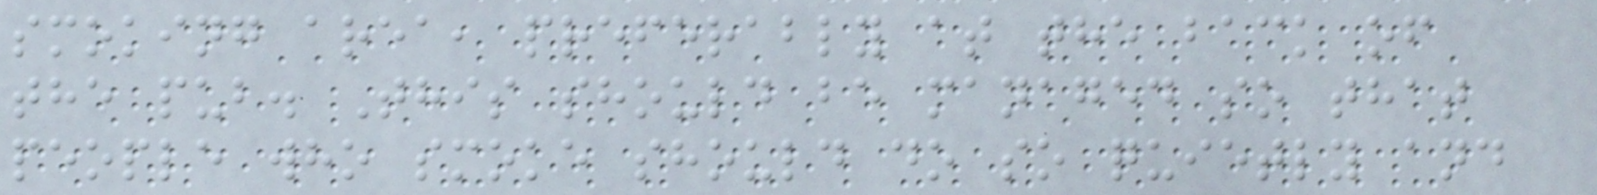smoking area, preferably at the back of
the pub. This should be managed so that
people who smoke should do so quietly and
